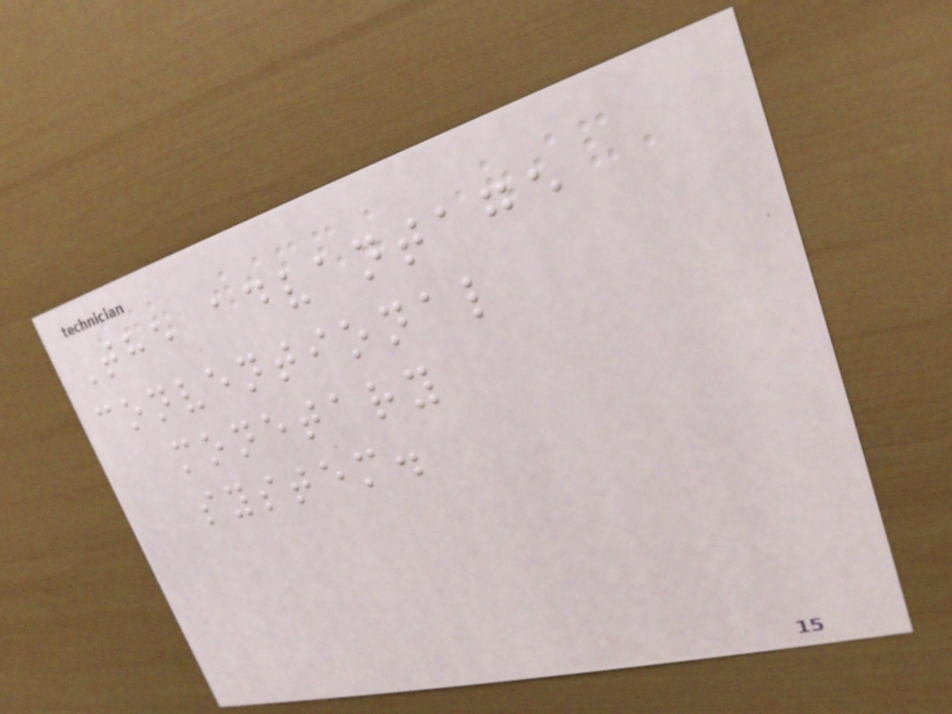The advantage
conventional
monetary
system.
